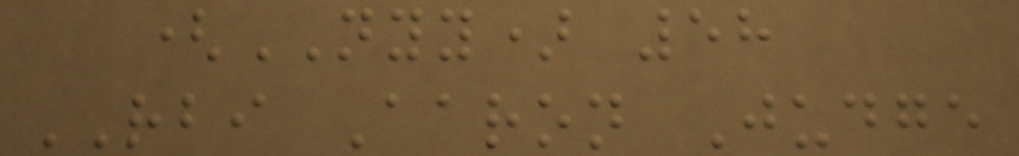(NYY) 58
RBI Aaron Judge
